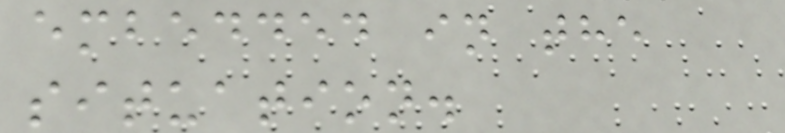embedded in the
situation.
